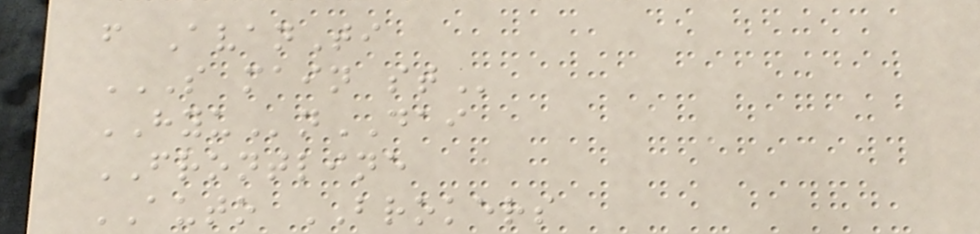f AvanTi
S MAIN ST
HYUnDAI
FRONTLINE
AUTO BROKERS
